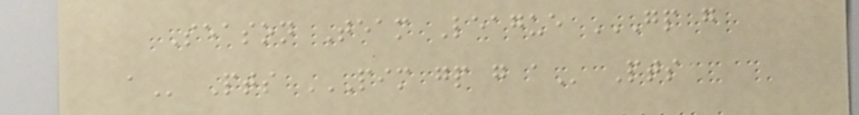Season Team League GP G
A Pts PIM GP G A Pts
